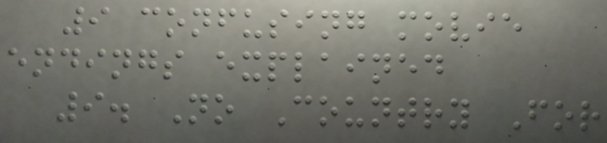9 confusing movie
endings explained
9. No Country For
